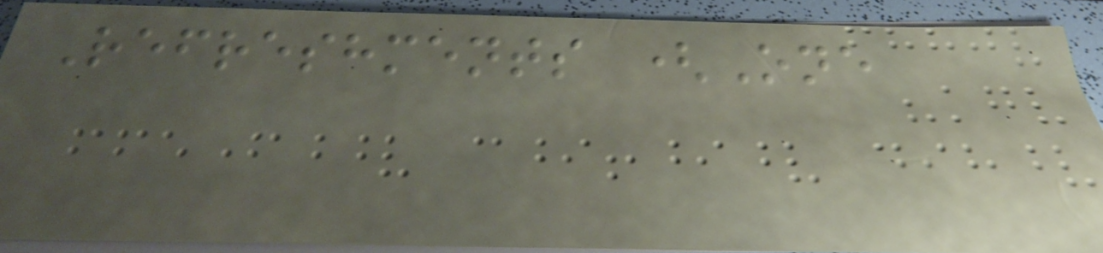Refreshments (One
